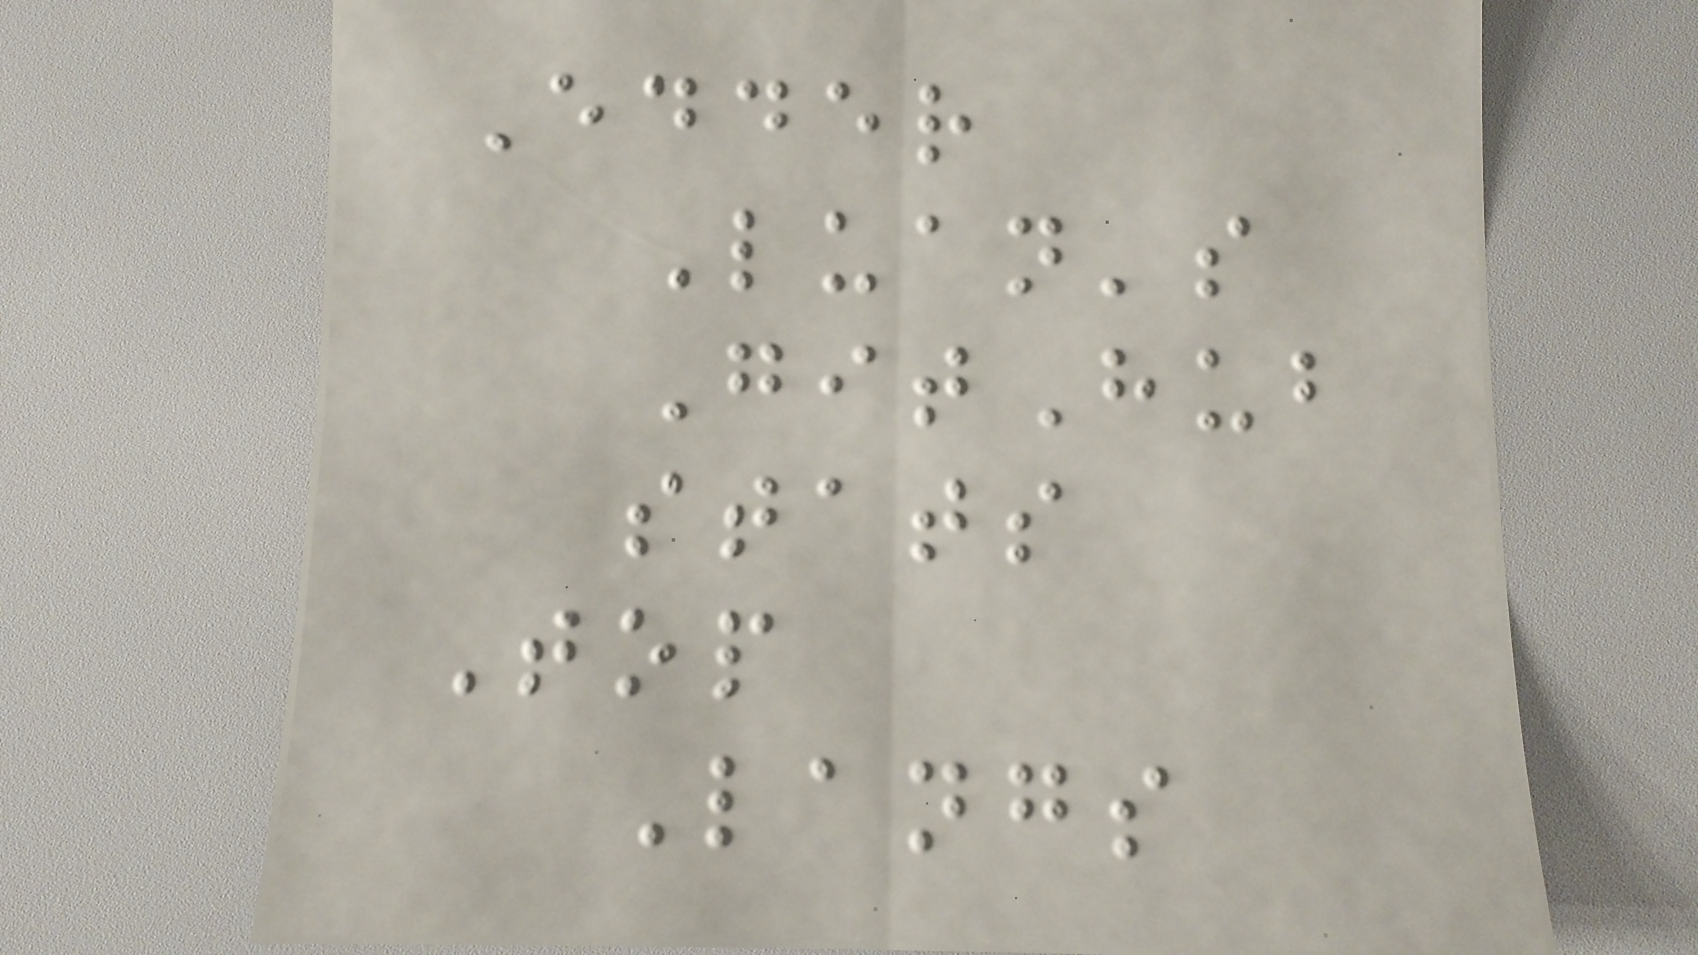Edder
Luan's
GitHub
stats
Top
Langs
